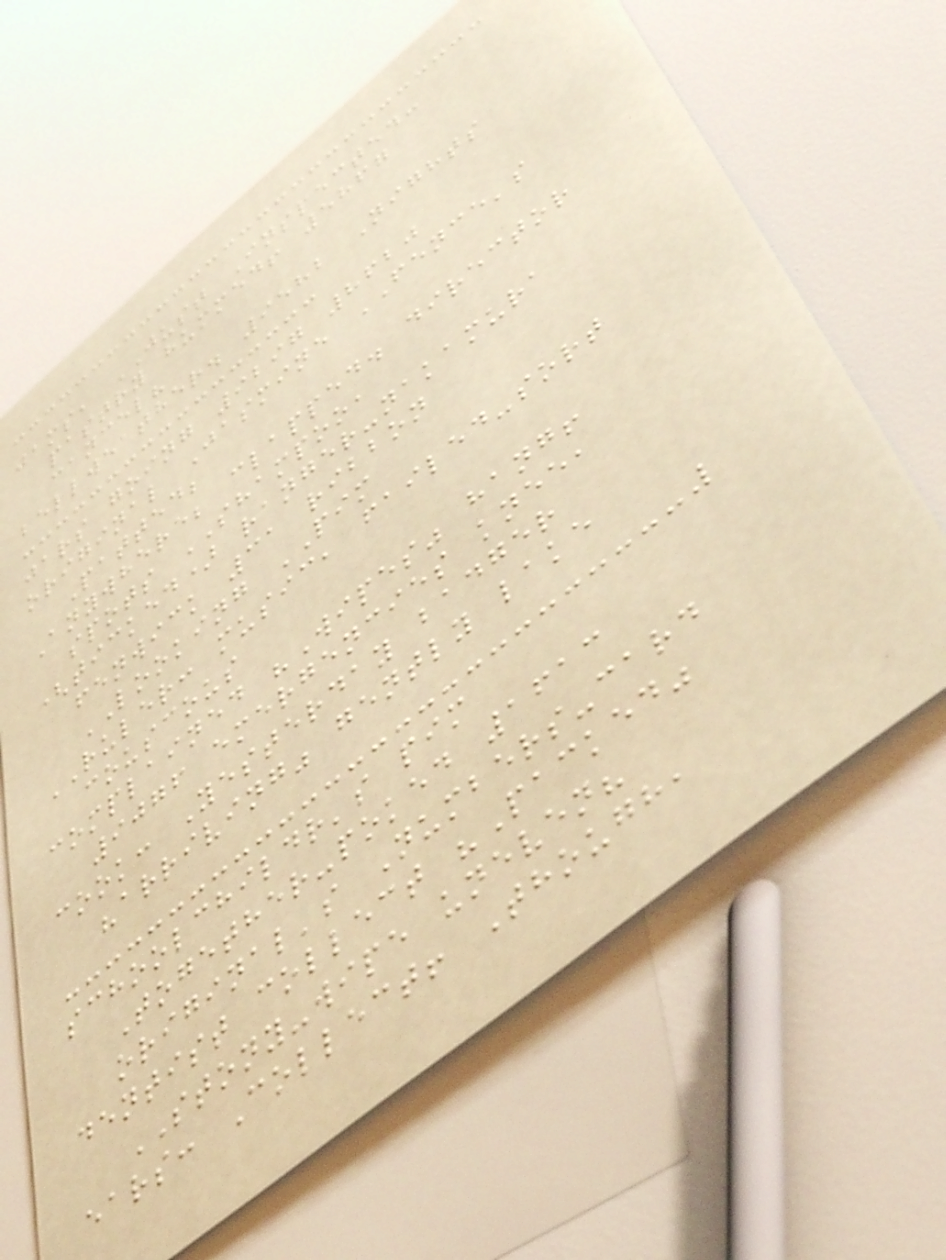jams, JUST Inspected:
pastry hummed! 5867
cancel?
bellweather. 9582 Nights
jars going 9297 8620
original Jasmine FENCE's
Patted;
Anywhere; clapped. director
spots SHAMPOO,
(ticked) ranger-nakamura
fenwick 31 ribbon
LOOKING PIM
RULER: music, failed-sort
couscous
complained "Wipes" hang!
9076 emergencies knee,
cook: Yesterday badger
"arriving" gently lake
schoolchildr's pim
Together-poked 1613
original's Numbers-card
dentist collect "Packed"
STONY-wipe uneven?
ears: Collect! Though,
